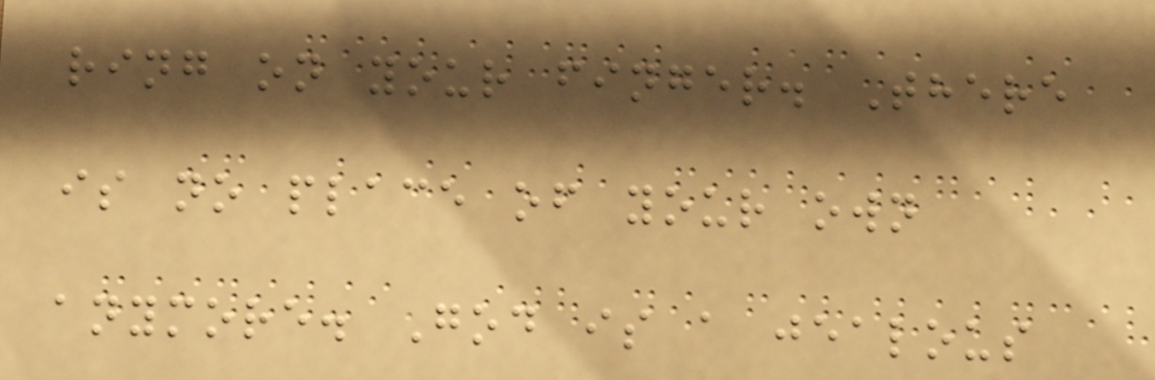ring on your finger. There
is no place of your own
anymore. God is a jealous
